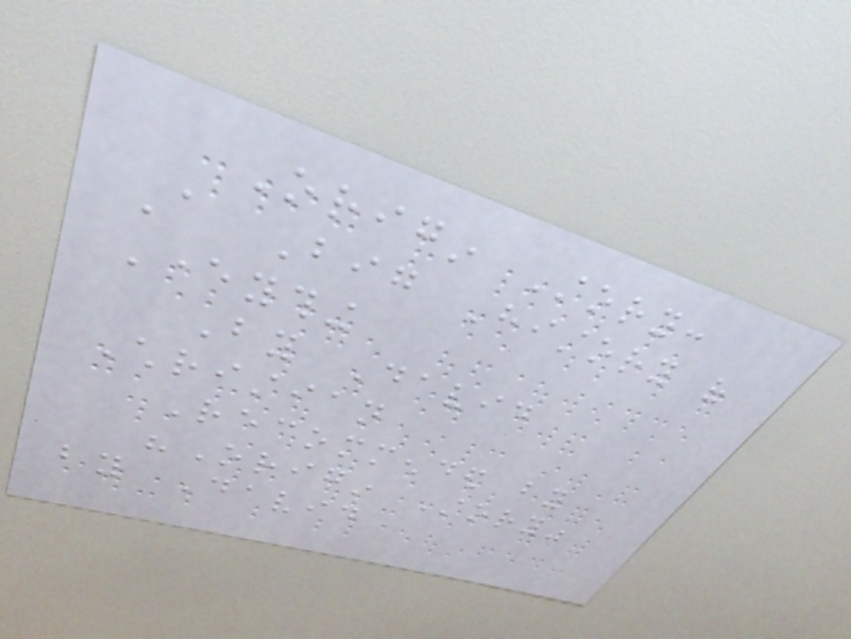Origin Story:
A Big History of
Everything
By David
Christian
Recommended by
"Origin Story"
by David
